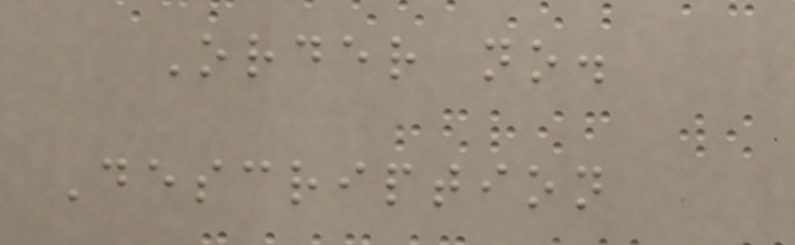Order no.
Description
